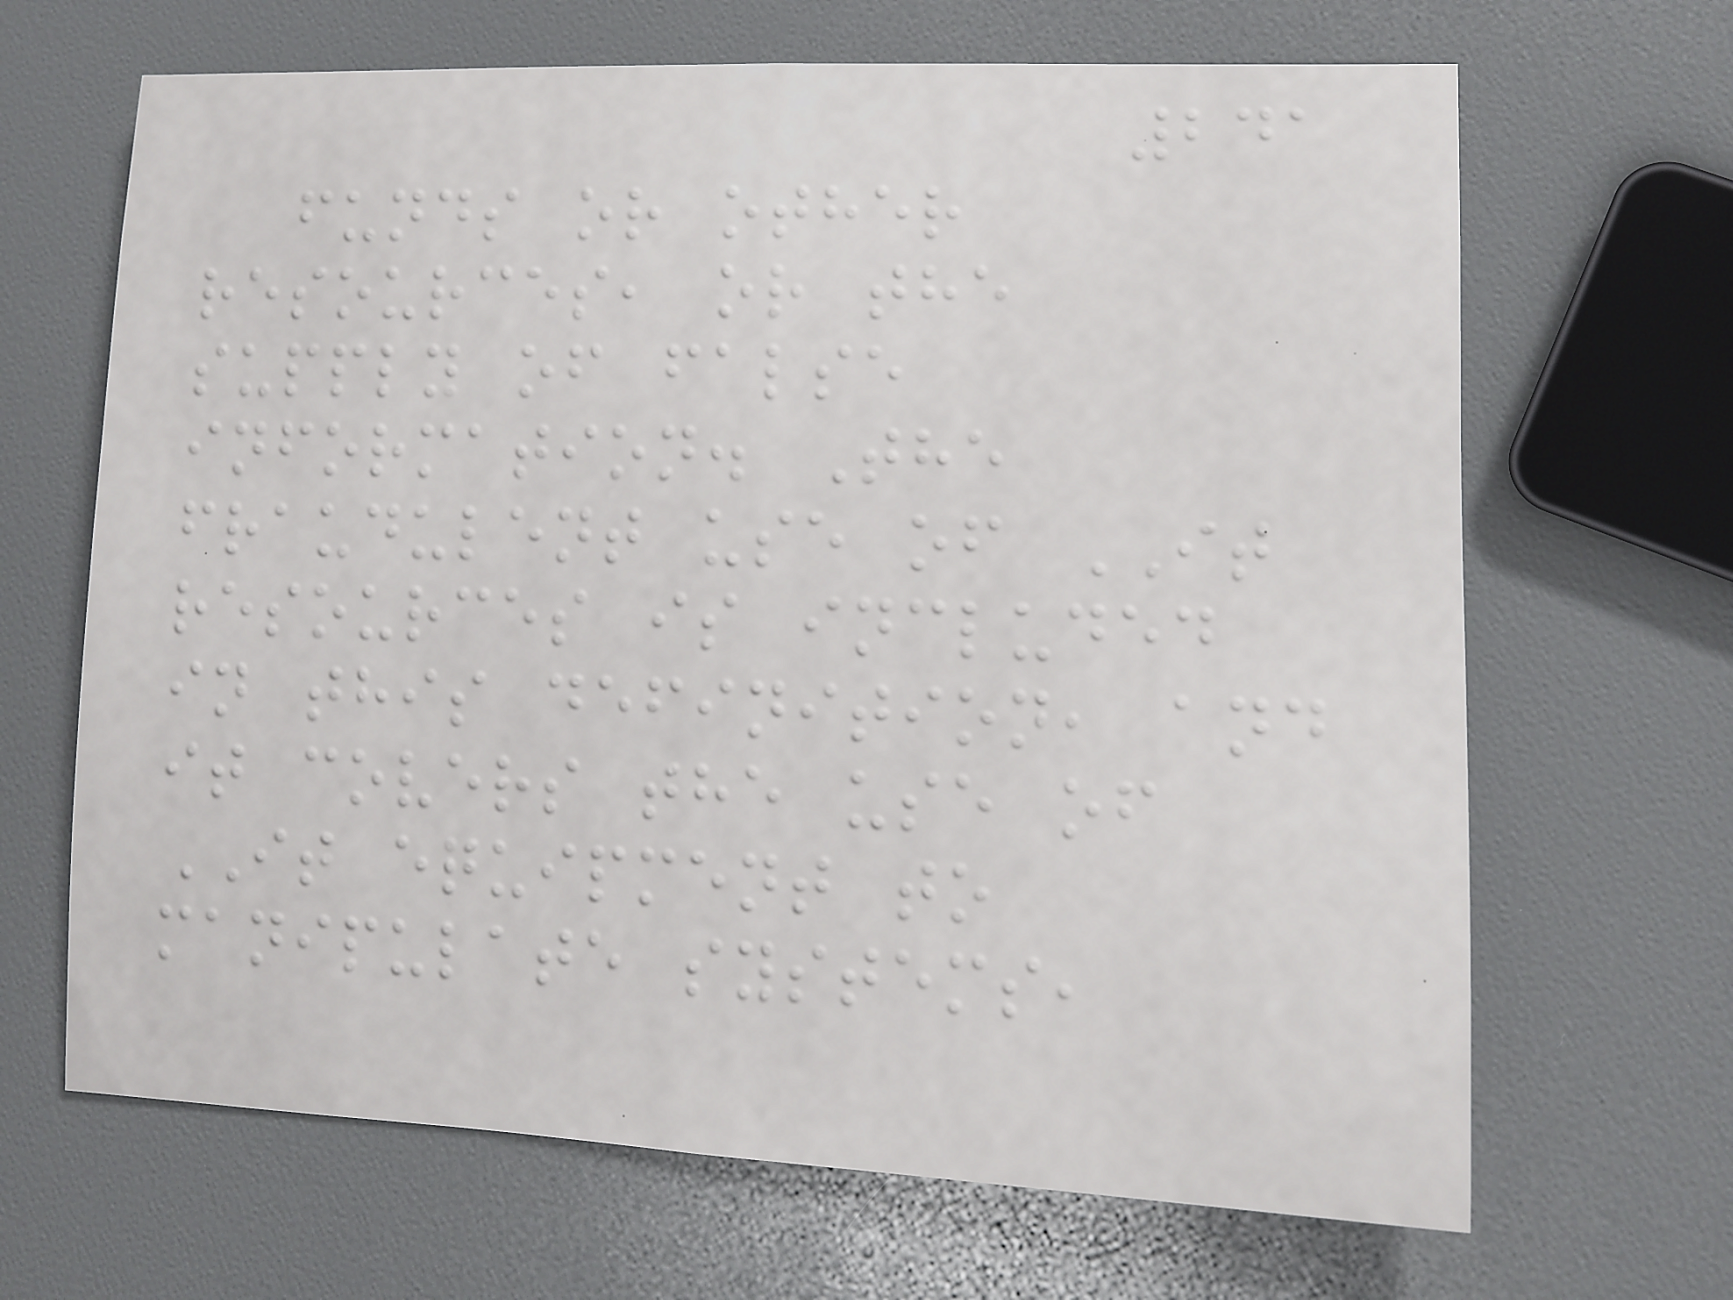241
funds or other
resources, or the
supply of false
information. The
fraudulent use of IT
resources is included
in this definition, and
it covers the use of
IT equipment to
manipulate systems,
